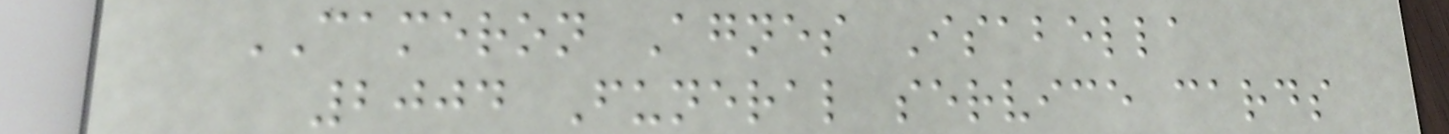CAMERON Agnes Isabella
2004 Funeral service cards
